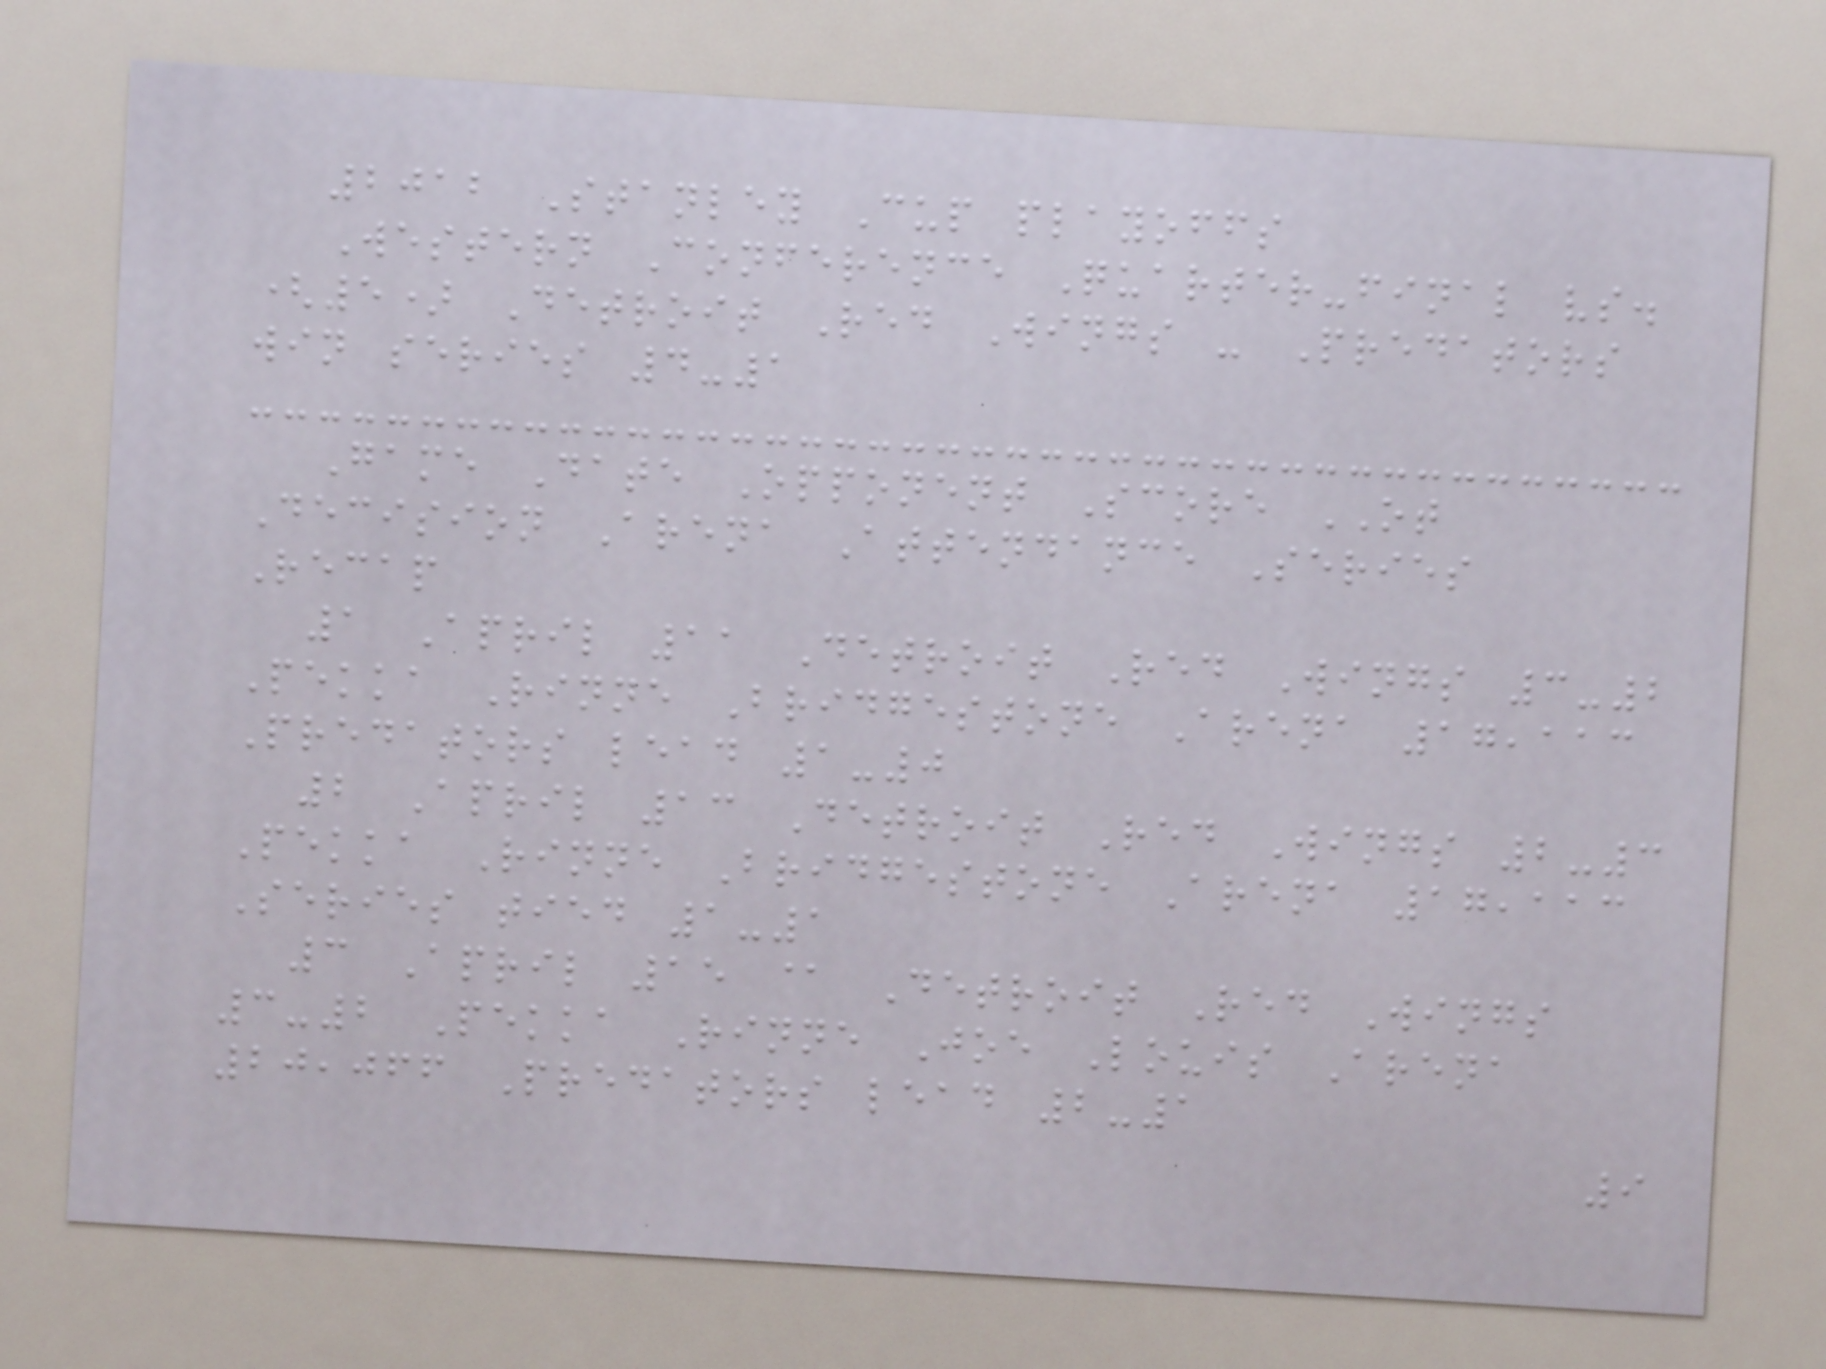2012 Stanley Cup playoffs
Western Conference Quarter-final vs.
(5) Detroit Red Wings - Predators
win series 4-1
Game Date Opponent Score OT
Decision Arena Attendance Series
Recap
1 April 11 Detroit Red Wings 3-2
Pekka Rinne Bridgestone Arena 17,113
Predators lead 1-0
2 April 13 Detroit Red Wings 2-3
Pekka Rinne Bridgestone Arena 17,113
Series tied 1-1
3 April 15 @ Detroit Red Wings
3-2 Pekka Rinne Joe Louis Arena
20,066 Predators lead 2-1
9
